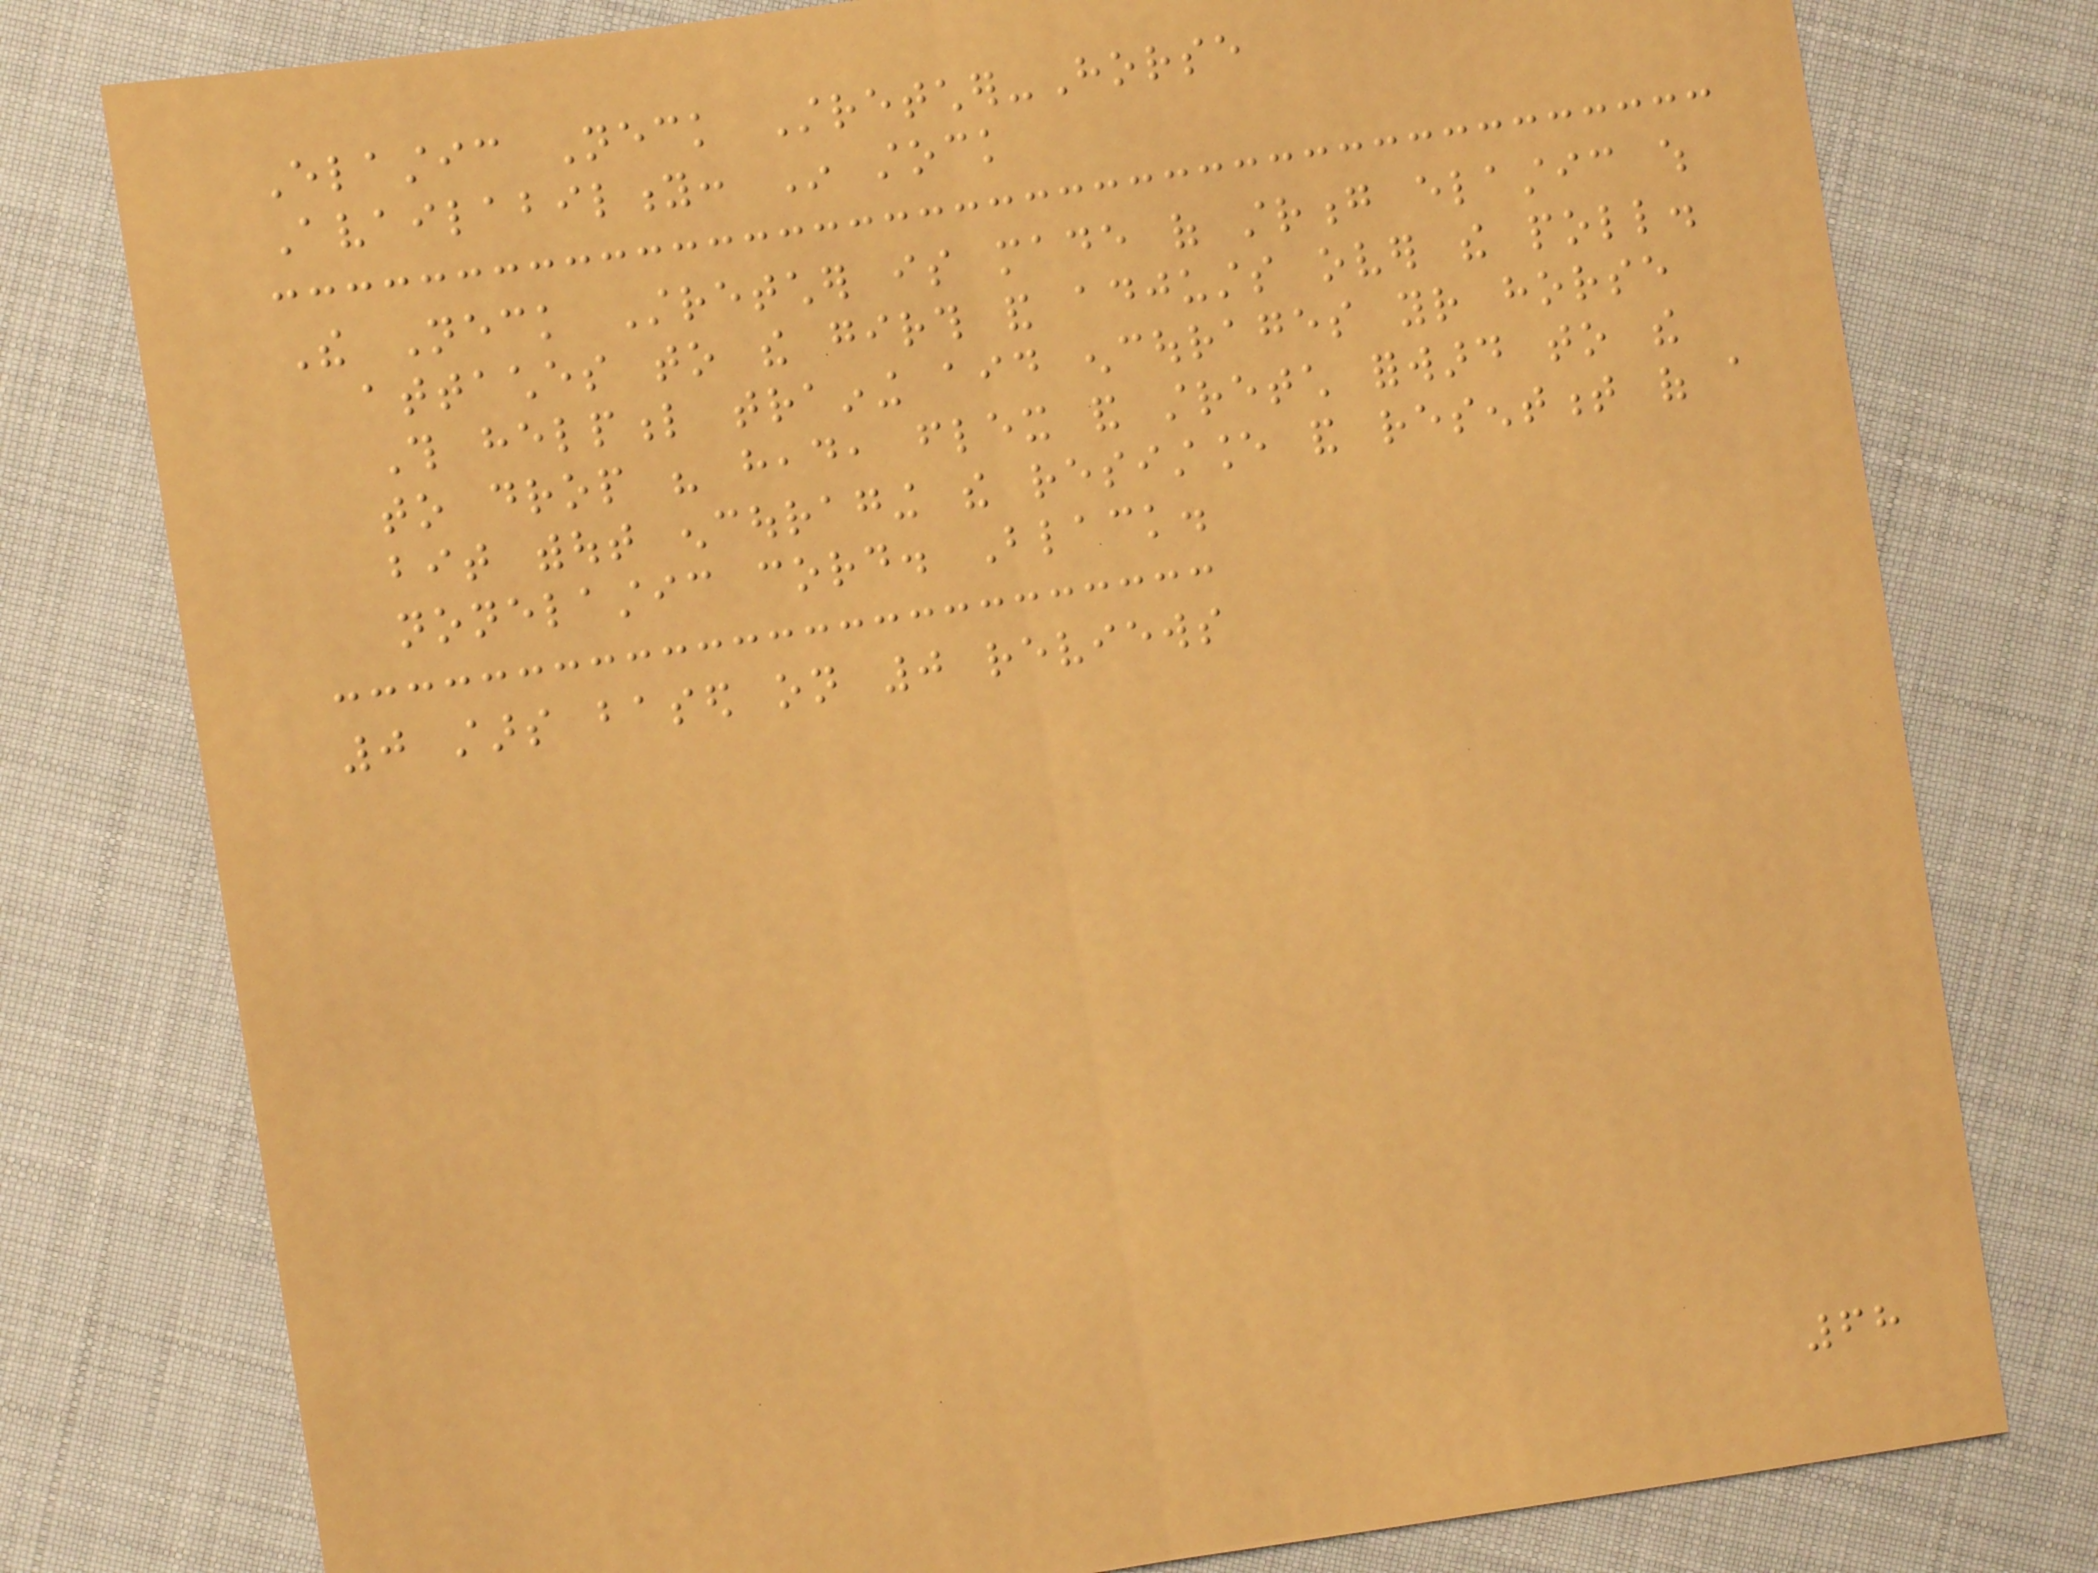Elastic Neck Stretcher-Horse
Availability: In stock
The Neck Stretcher is made of strong elastic which
attaches to the girth and adjusts over the poll.
This helpful training aid encourages your horse
to drop his head, flex and stretch forward to the
bit without encouraging the resistance and resentment of a
nonelastic cord. Black.
0 stars based on 0 reviews
68
